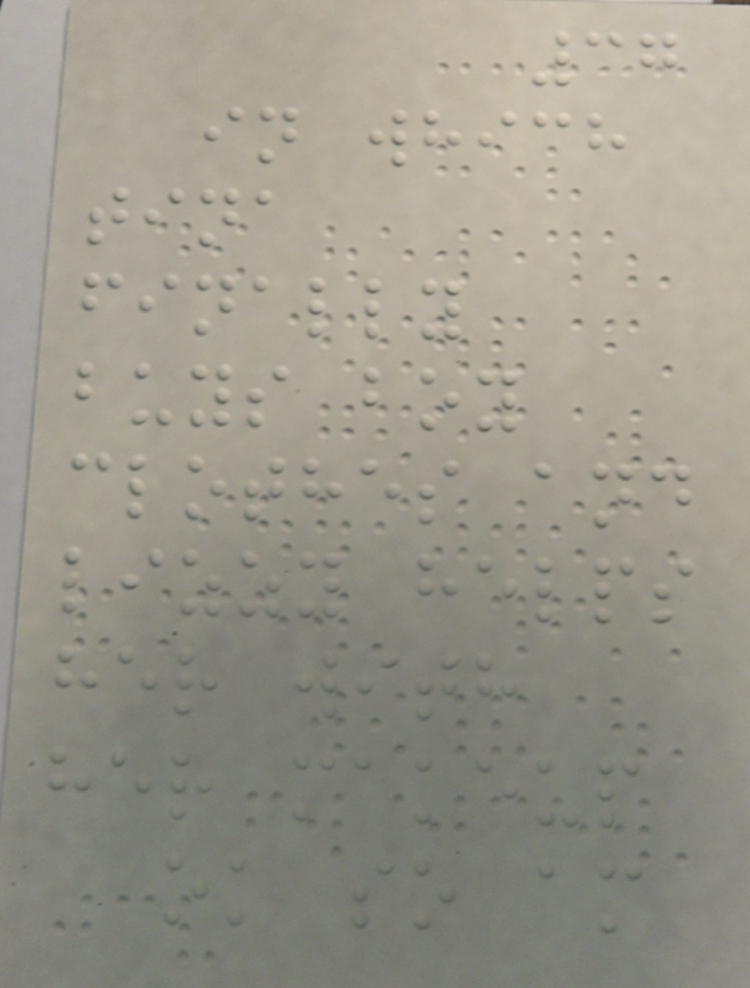37
in which
tina
finally
buys boy
clothes and
lizzy helps
her with
her makeup
ok so am
